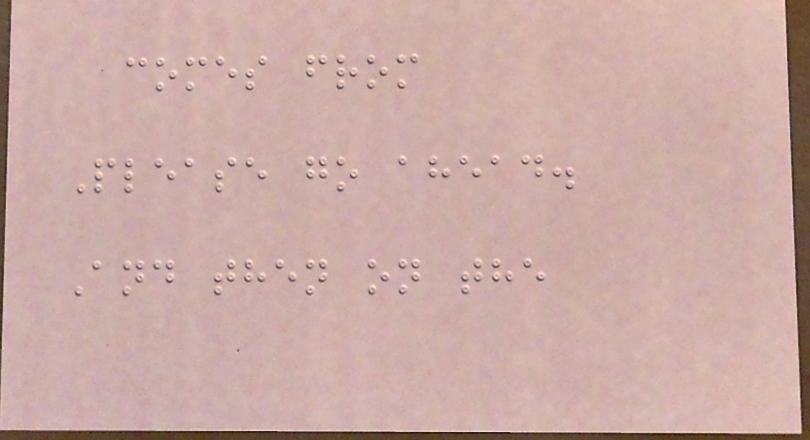comes from
Please go ahead.
And then on the
